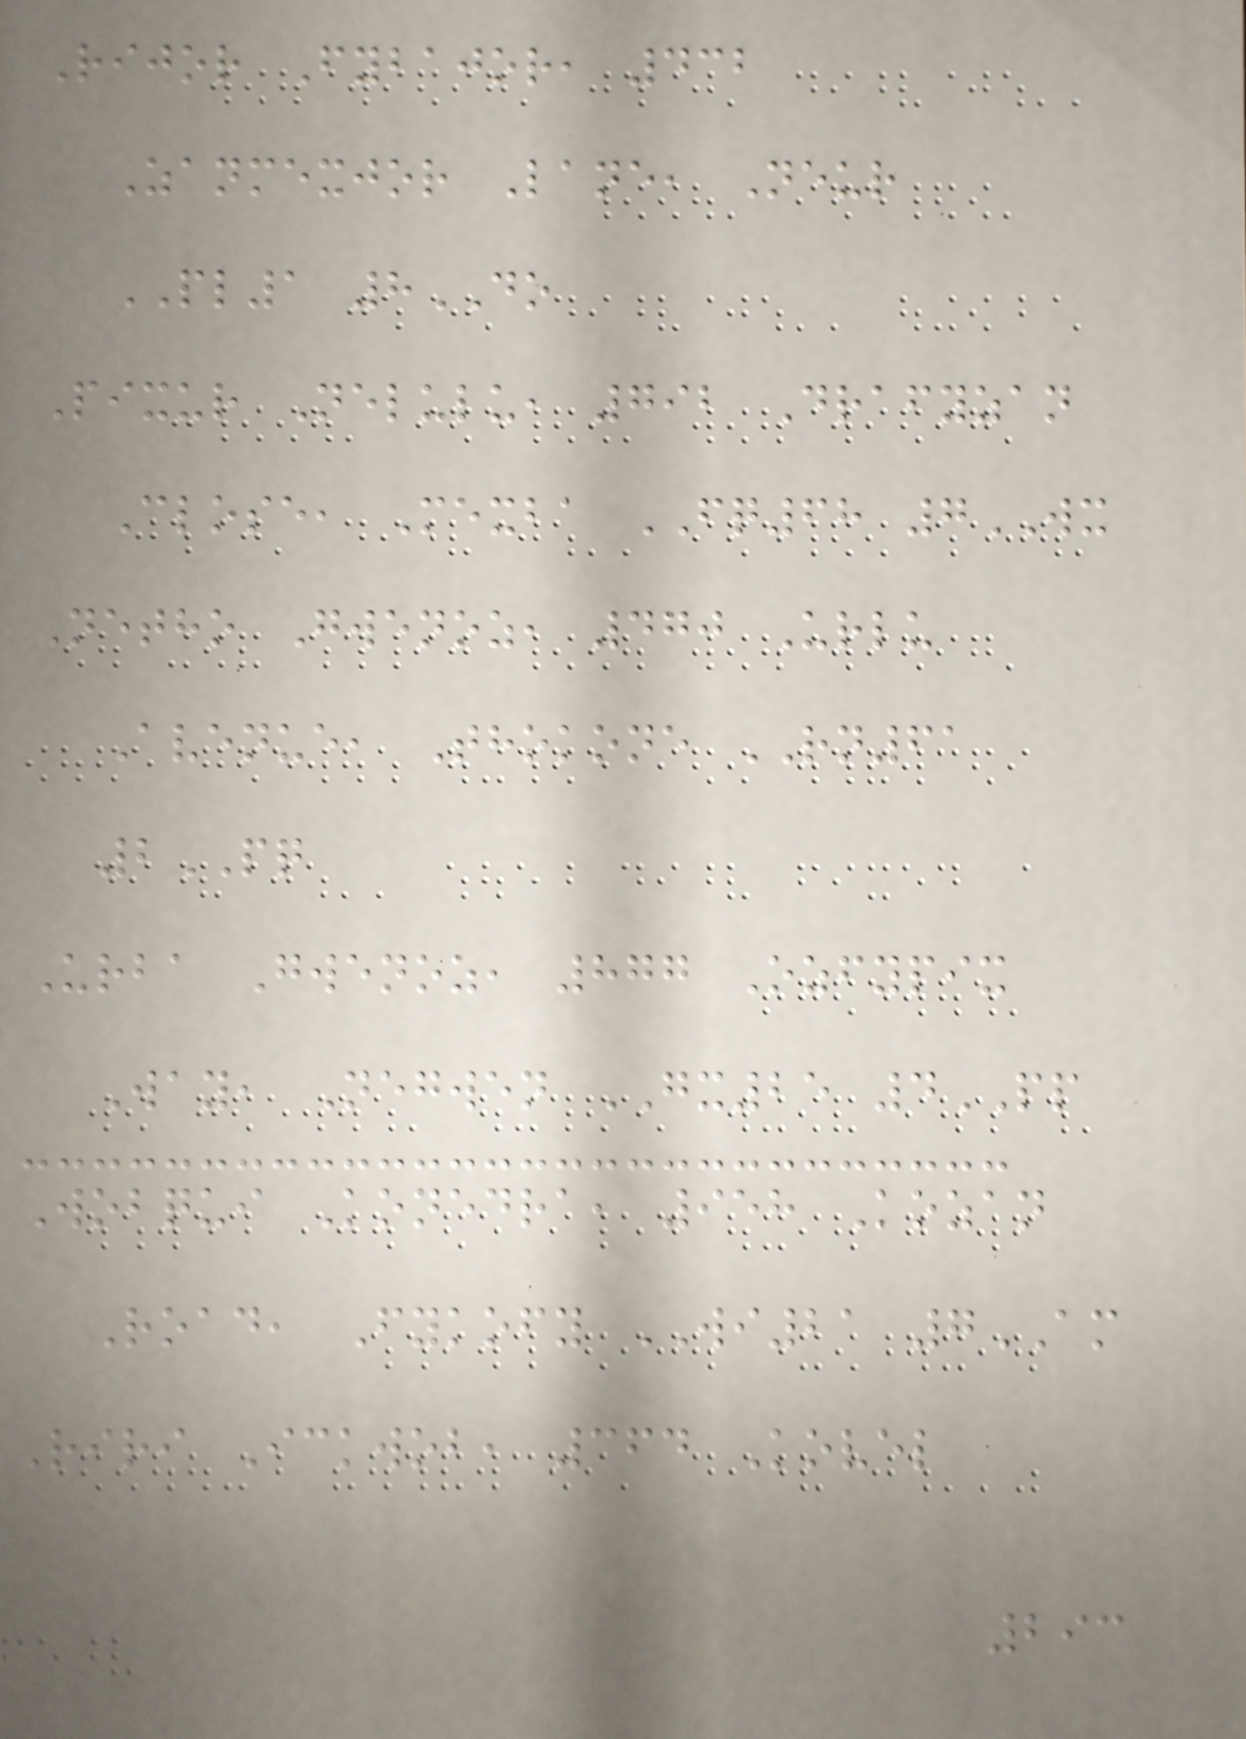Rijor Fybajor, 432
Zanmexjor Lane, Neur
PL1 8DO
Pixur Nelulu, 792 Drafyzan
Close, Mexba FQ68 7WX
Netho Gwenoz, 470 Urlu
Avenue, Thokone RN61
2PQ
Urba Gwenoz, 877 Ozfypix
Way, Negwen GX25 4PP
Wobqui Konedra, 958 Kozan
Road, Fykofy WI21 7AM
Riri Ickwob, 364 Kovel
293
